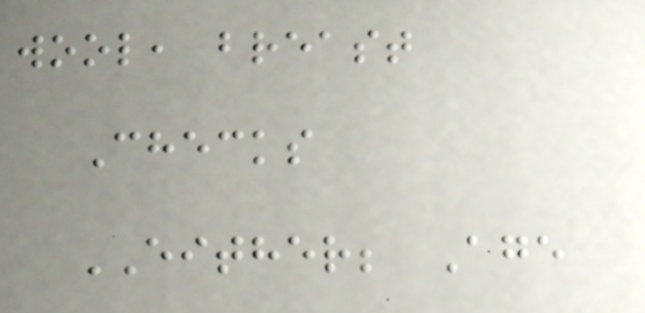wool, breast
Checks
EITHER; Age
